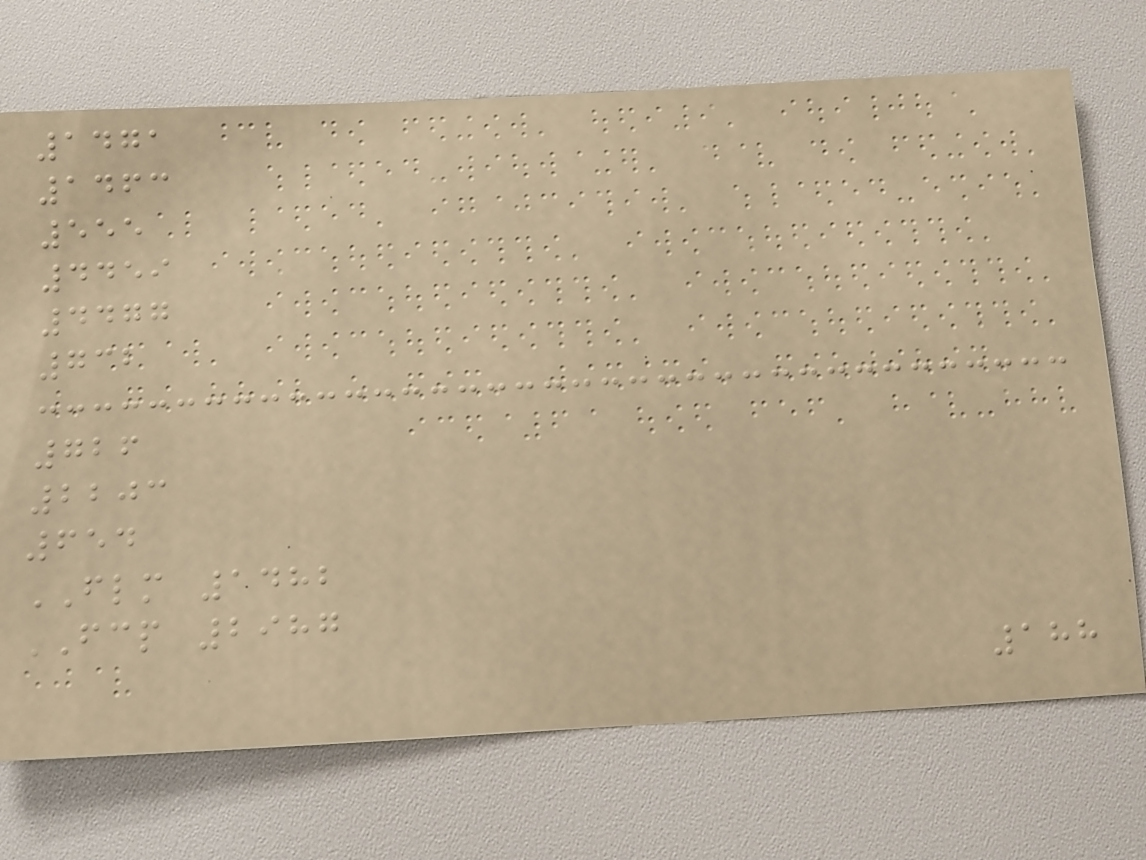1471
1463
555
4459
4477
732
726
2203
654
FLM 1482
FCP 2987
188
